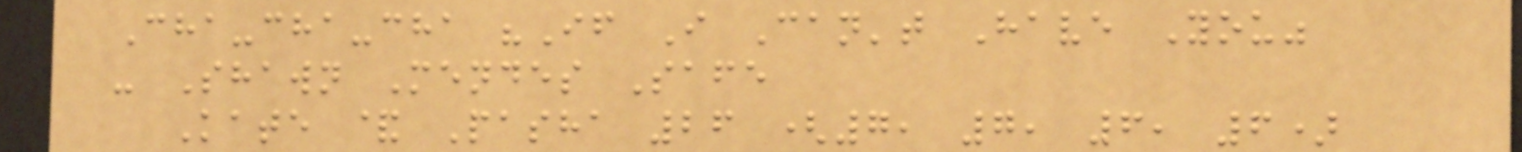Cha-cha-cha "If I Can't Have You"
- Shawn Mendes Safe
Kate & Pasha 26 (7, 7, 6, 6)
